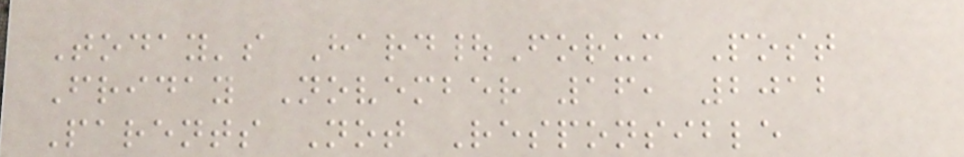Today's Hard|Forum Post
Friday November 16, 2012
Parents Not Responsible
